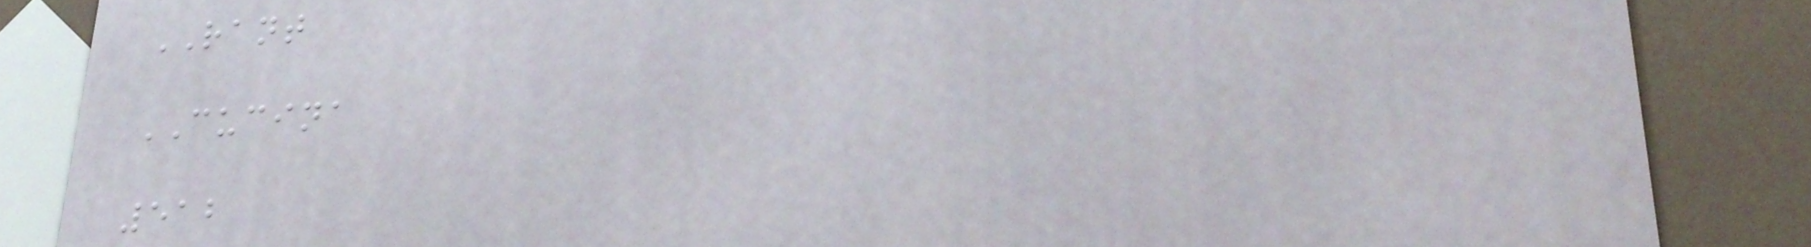RANT
CUCINA
512
